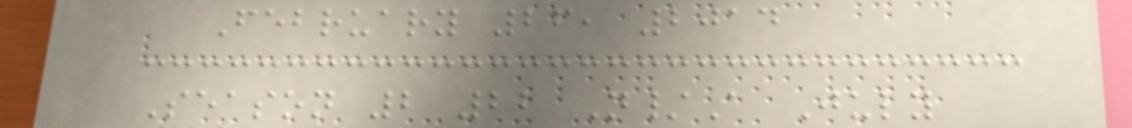February 26, 2014
Season 2 22 N/A July
